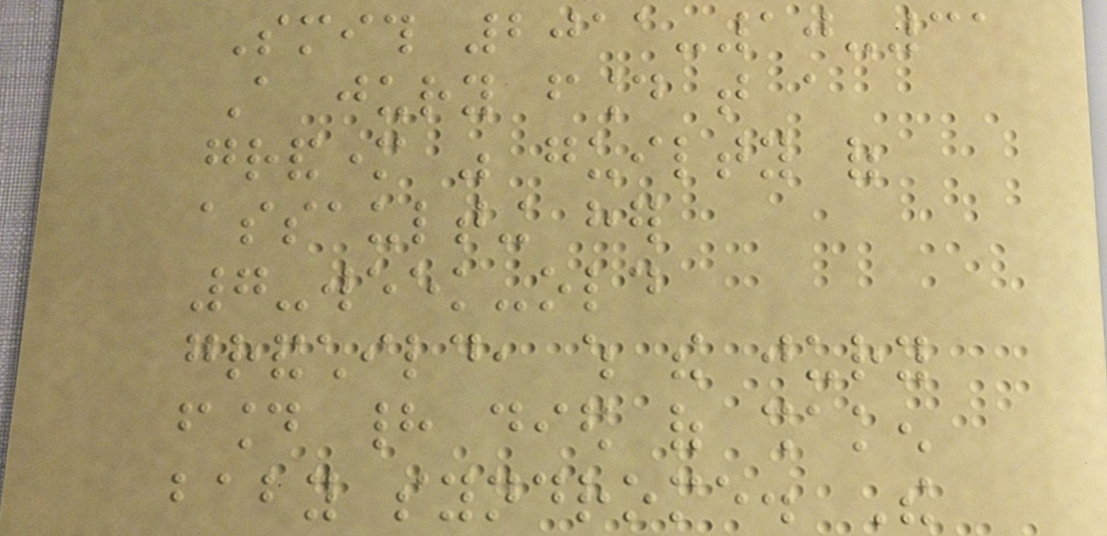Smith 2011-10-31
A jury found that a
grandmother was guilty of
assaulting her
7-week-old
grandchild, which the jury
found had died of shaken
baby syndrome. The
